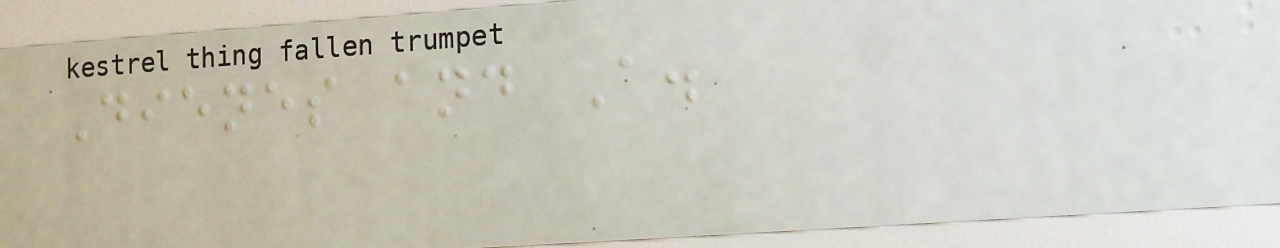Dienes and A.
